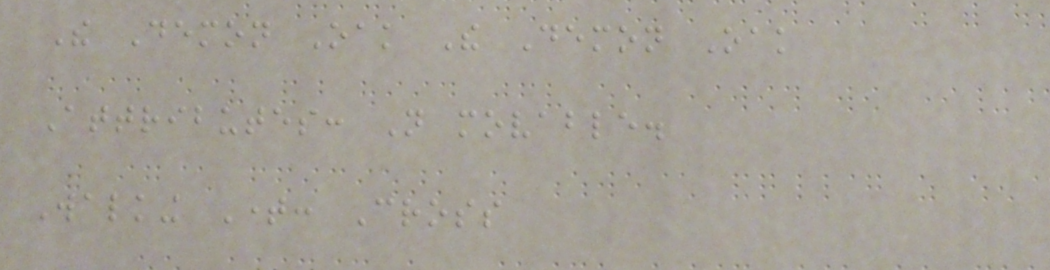The Demon Oak The Demon Oak
Attributes: Not movable.
Walking Time: Cross
